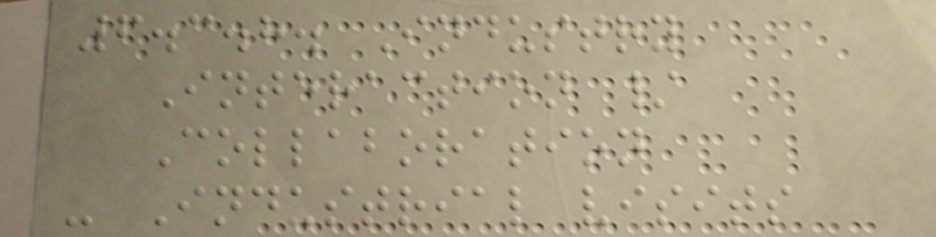6.3.8. Industry
Interaction /
Collaboration
- Industrial visits
